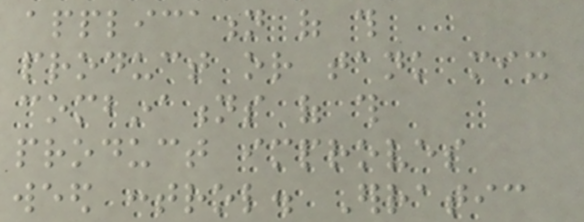application of this
product or tank mix
combinations of this
product improves
weed control. Erratic
